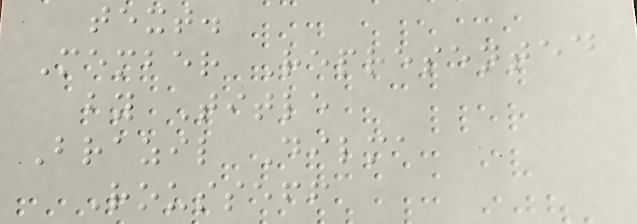text.
Member Represented
by Title
Brazil Dilma
Rousseff
